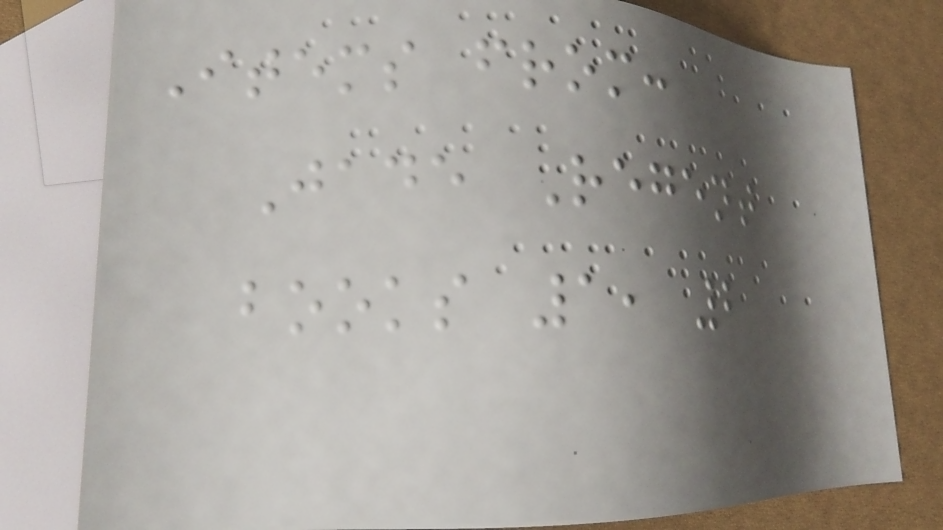Items from:
Jade Regent
books 1, 2
